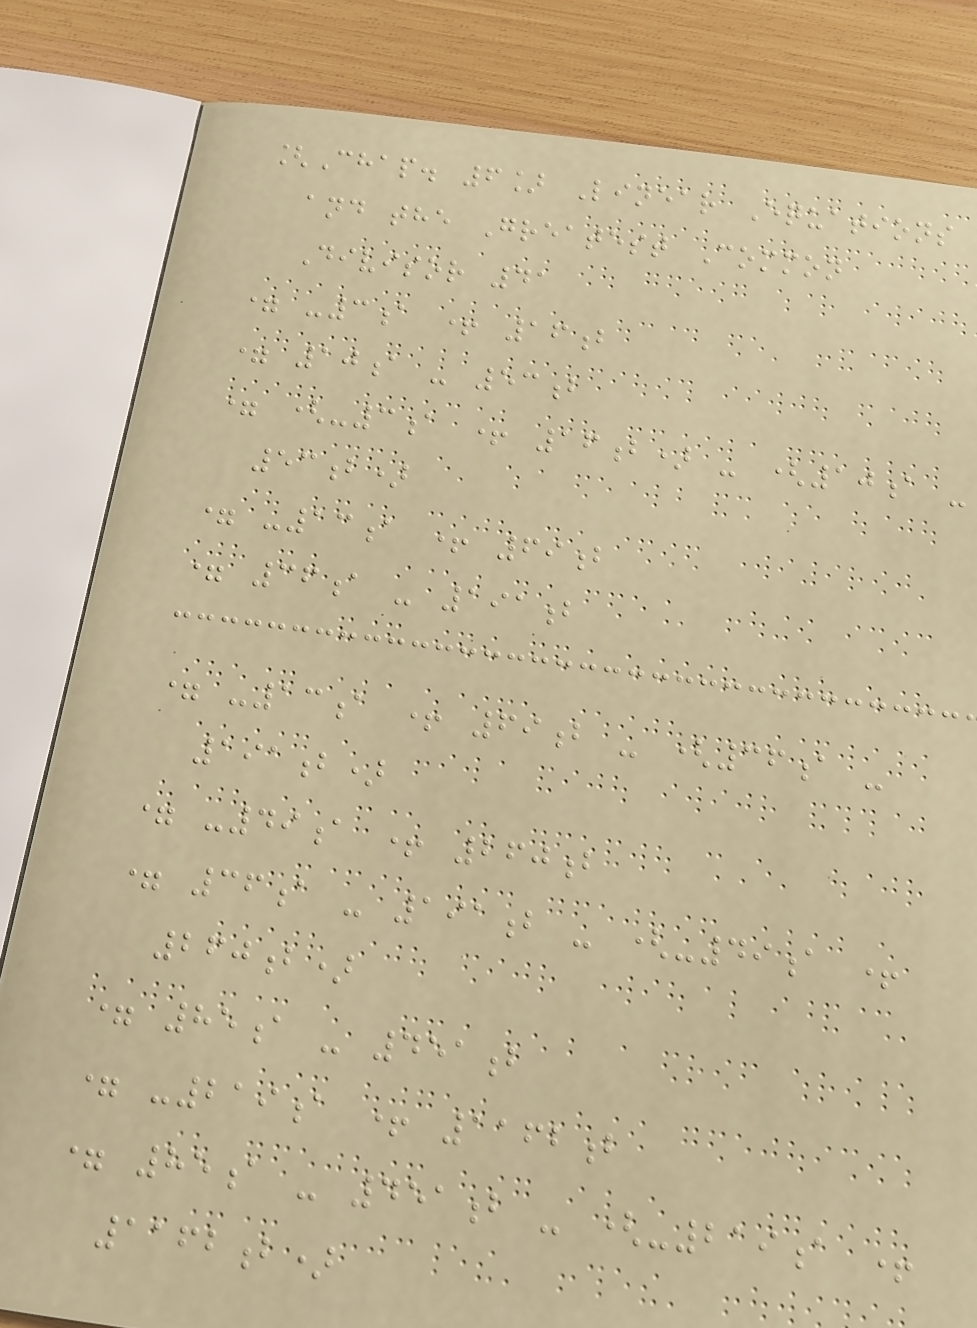[Chap. 6] Linear Equations
and the Greatest Common
Divisor 41
= -3a + 16b
= 10a - 53b
= (-3a + 16b) - (10a -
53b)
= -13a + 69b
= 36a - 191b
= -13a + 69b - (36a -
191b)
= -49a + 260b
= 36a - 191b - (-49a +
260b)
= 85a - 451b
= -219a + 1162b
= 85a - 451b - (-219a +
1162b)
